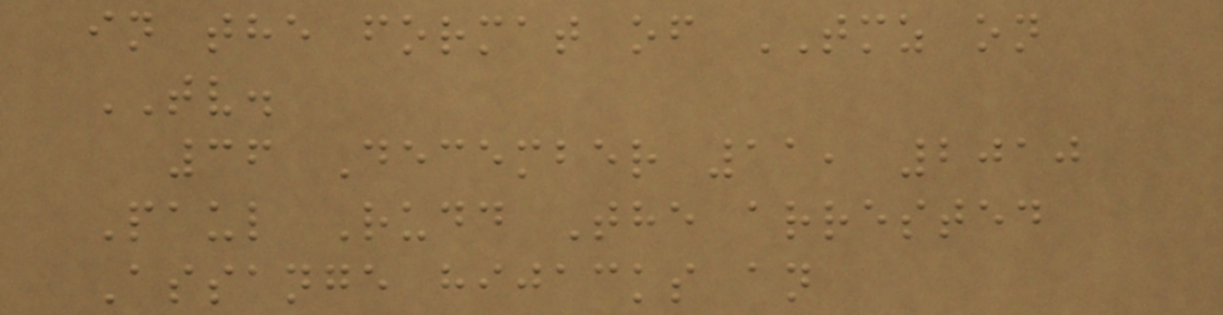in the format of TMZ on
TV.
36 December 11, 2010
Paul Rudd The arrested
Assange hijacks an
